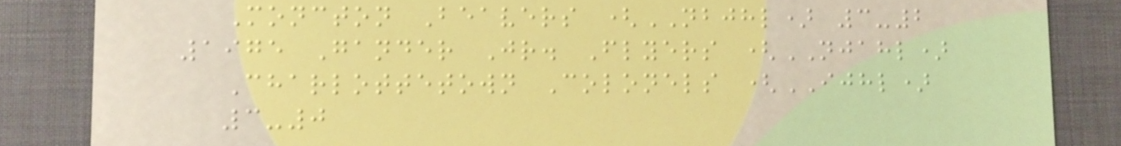Moncton Beavers (NBJHL) 3-2
1975 Gander Jr. Flyers (NJAHL)
Charlottetown Colonels (IJHL)
3-0
